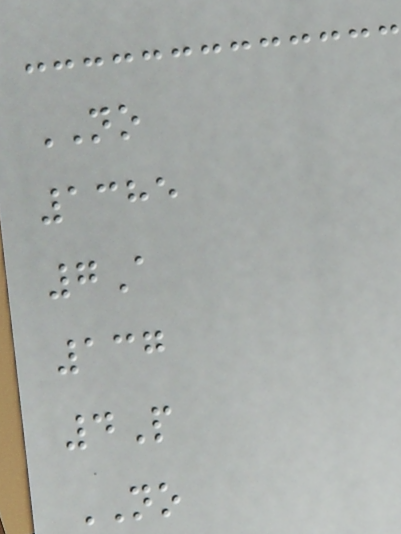NO
1385
7A
137
4P
NO
